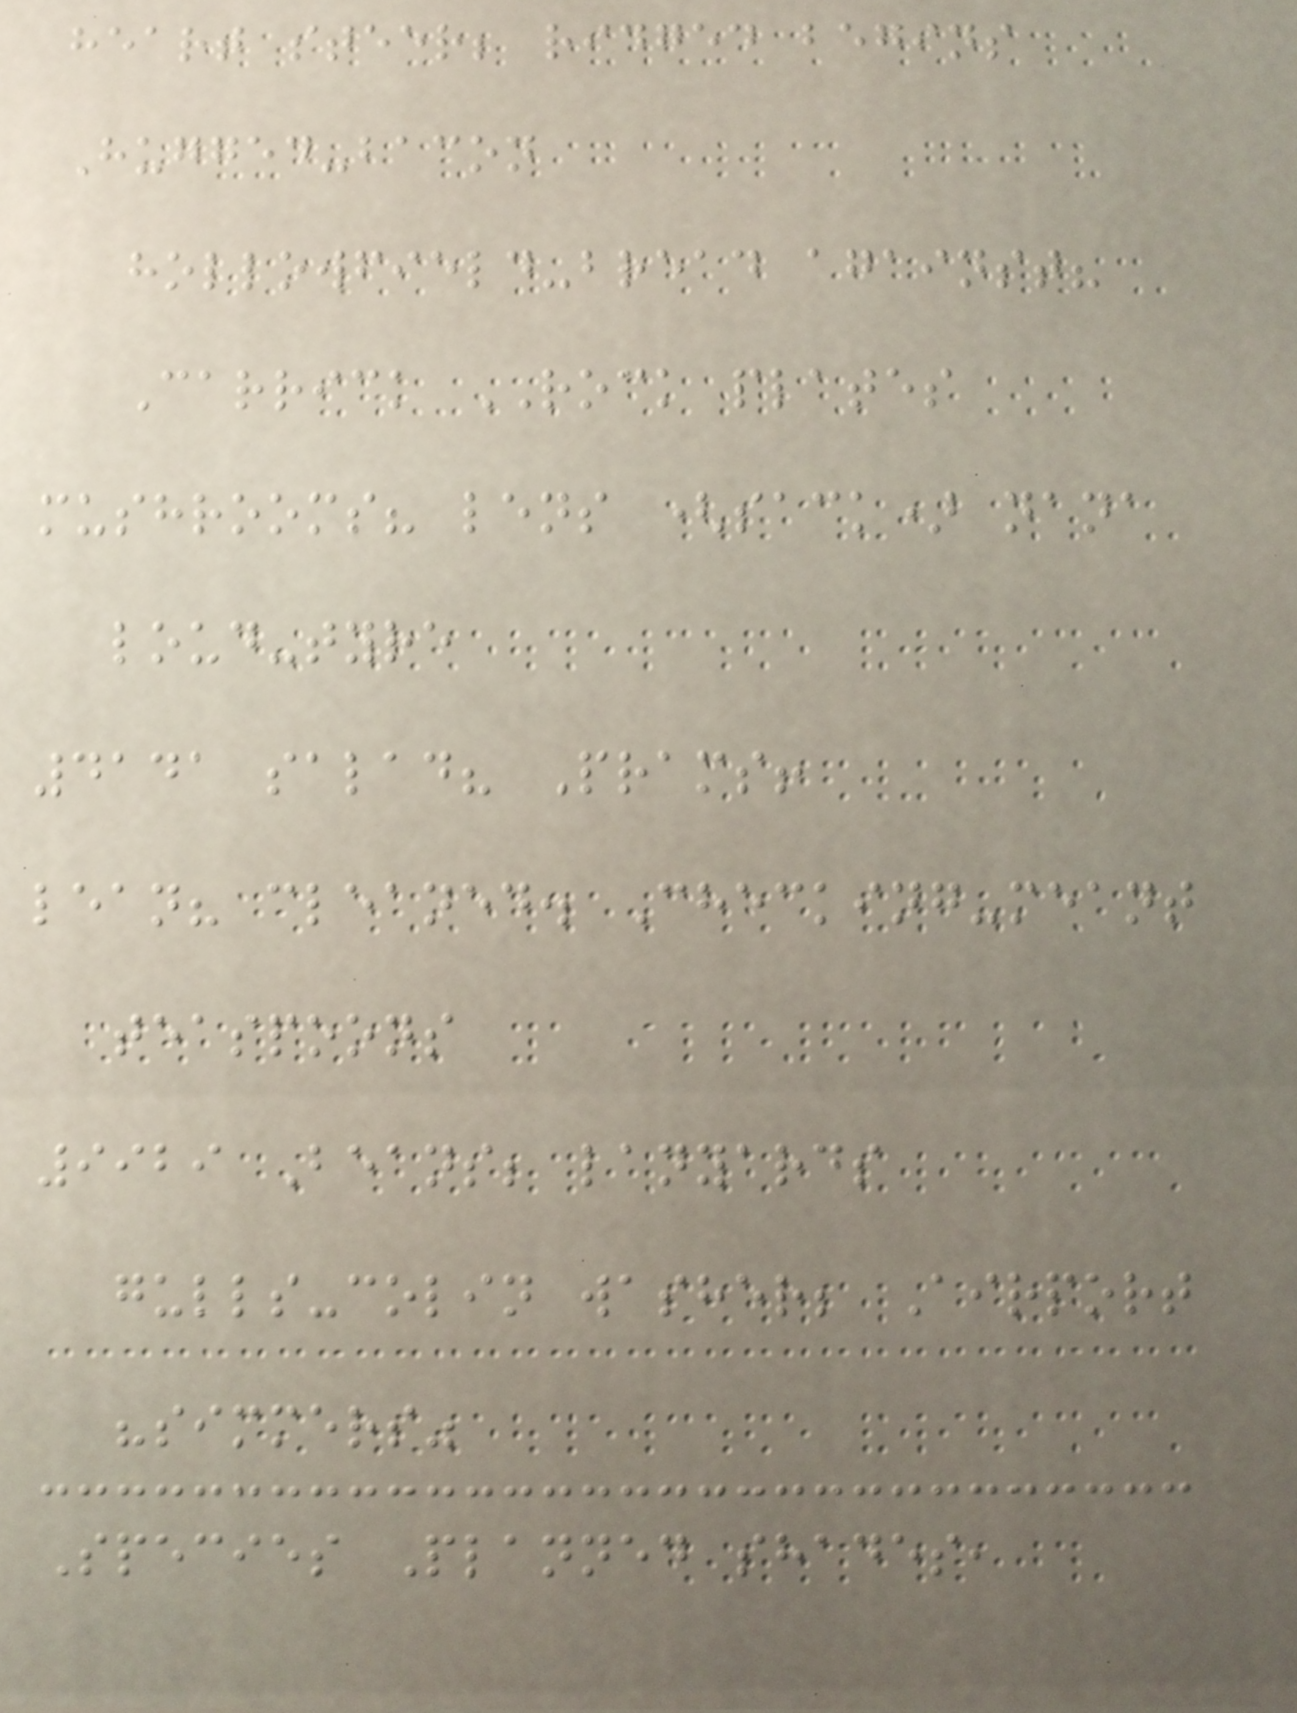heart steer; ridged begins
Hugged-bacon
hollowfield-bread against?
Carrick ROCK plates
mushrooms? lens (sack) nana
loud-tyre
4141 salad? Prams!
lean? cleaned. Checking-meant
teaspoons
9929 Beans; lanyards
gulls-colin washer; Airport
"simmers"
Species Planned shades,
